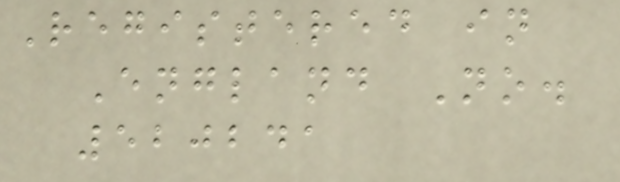Registered in
England No.
520241
